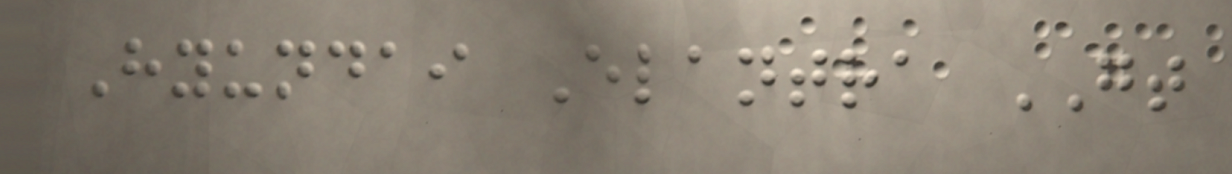Hyundai Elantra GT
